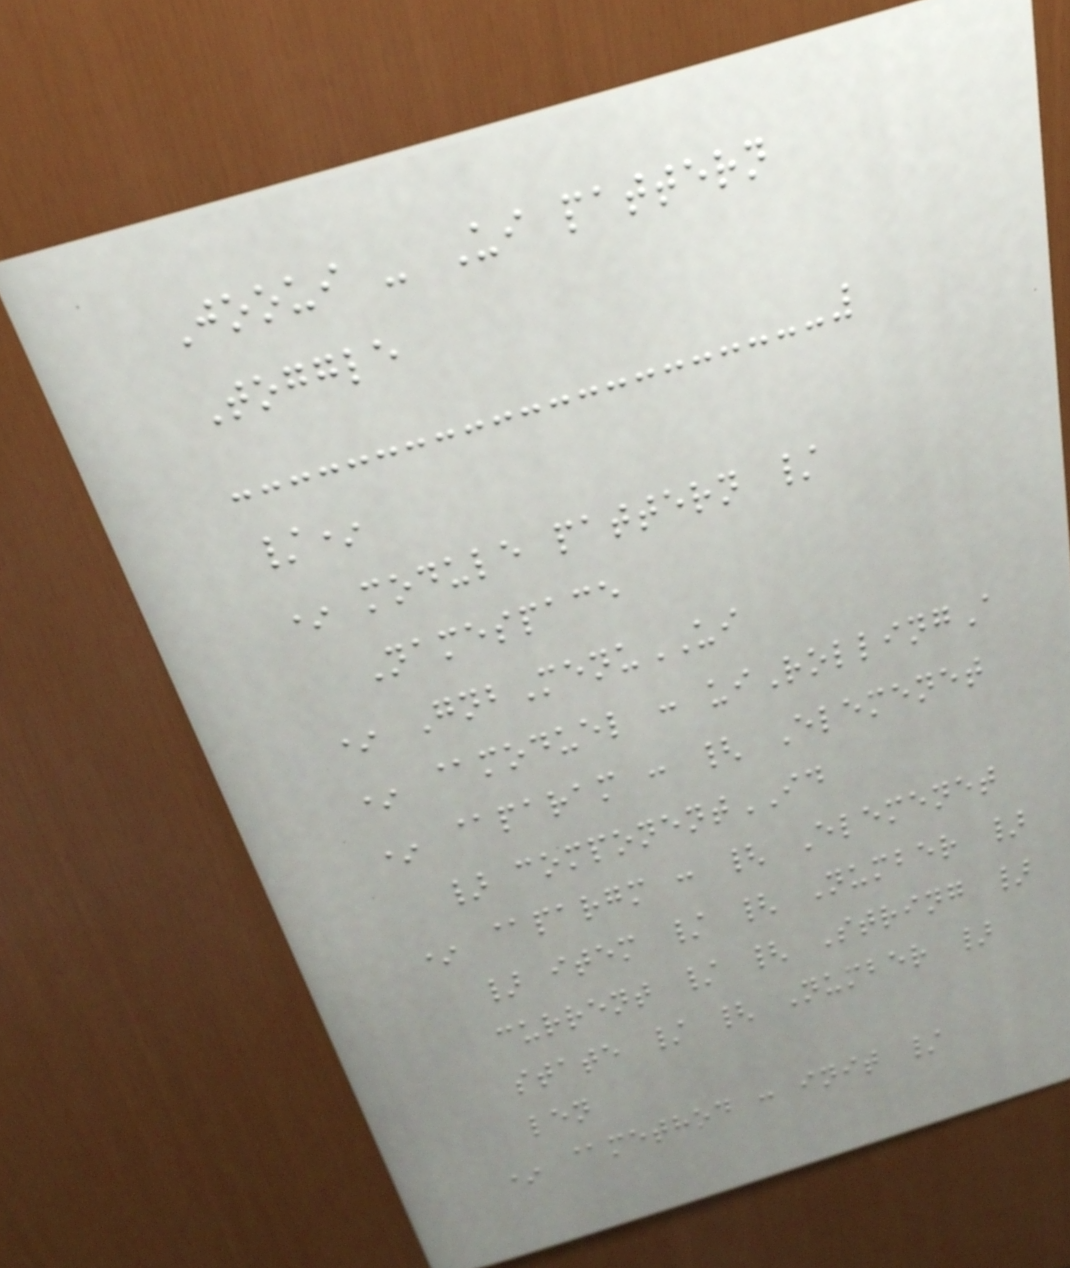Jooui - Ui pattern
Toggle
/*
* module pattern /
Namespace
* GnbMenuUI
* @moduel : uiRollingA
* @param : { Elemenet
} componentID
* @pargm : { Elemenet
} item / { Number }
current / { String }
state / { Number }
len
* @method : init /
